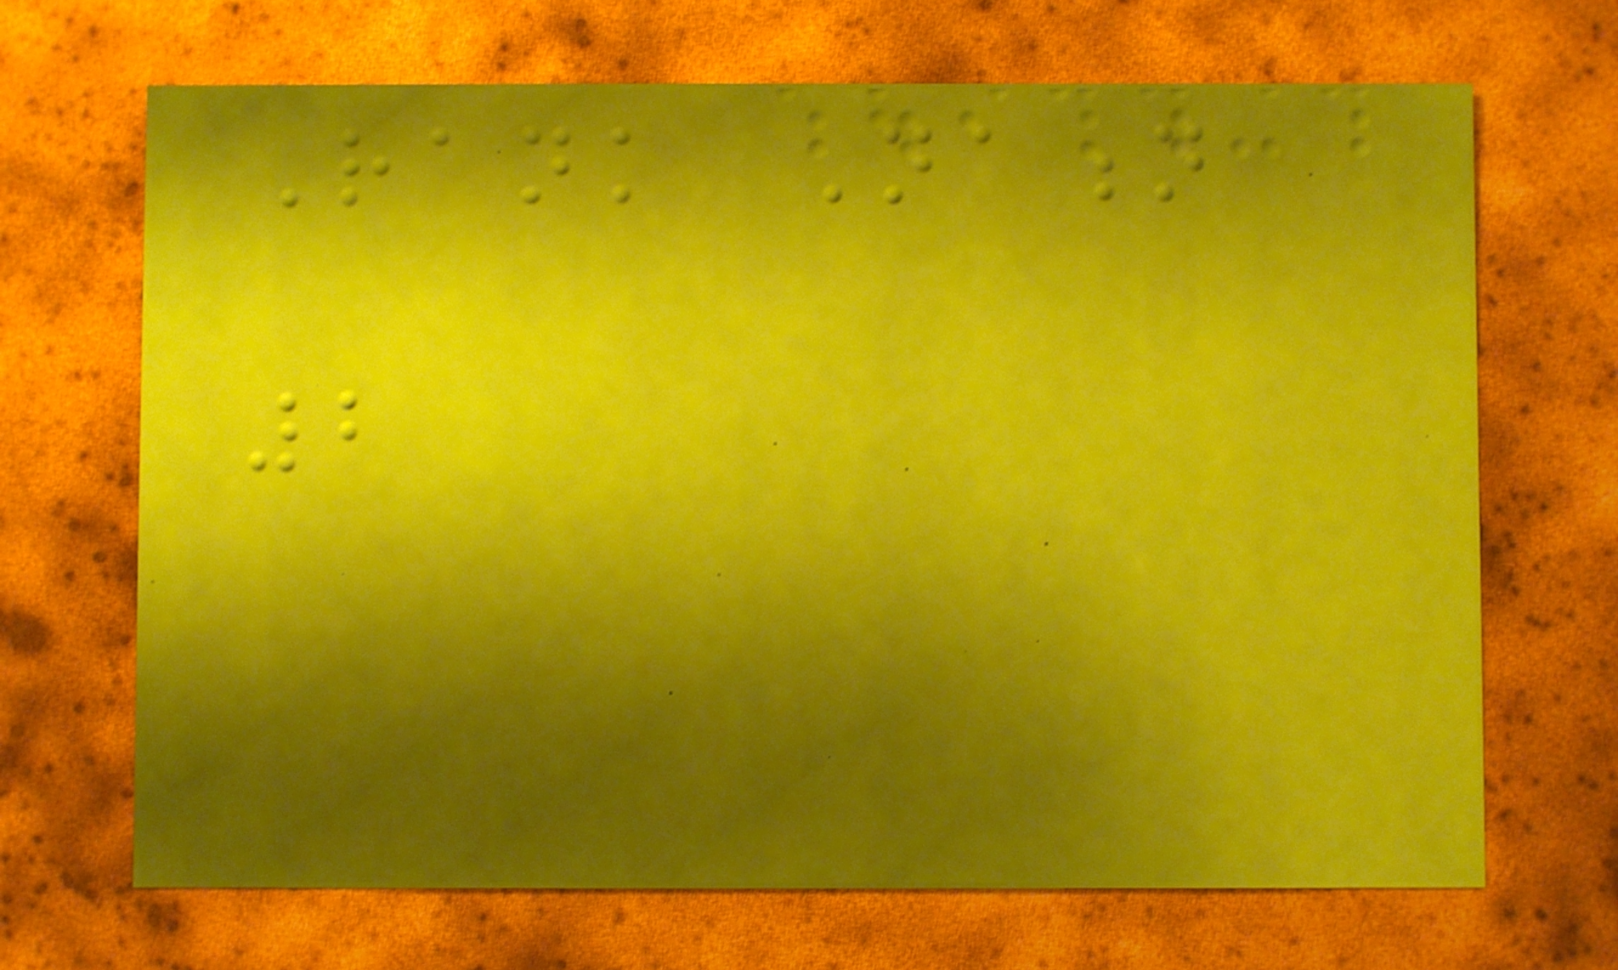Rank Nation
2
